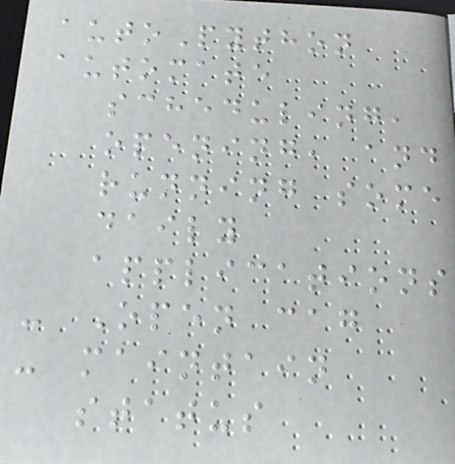autoPython
automate
scheduling,
opening, and
running some
daily
applications
- Open cag
- maintain
status
